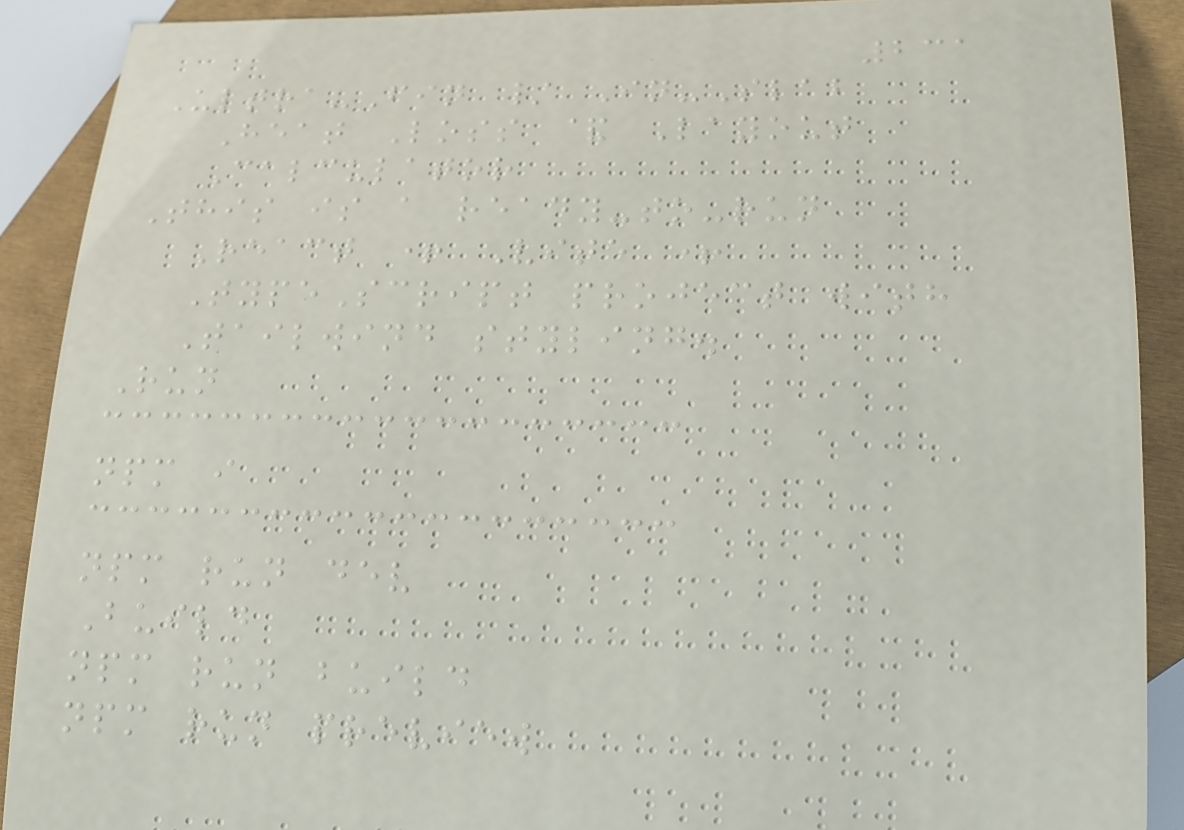231
Ultra-Fin / In-Slab
Heat Loss & Layout
Calculator
This is a ready-to-run
React + Vite +
TypeScript project with
Tailwind styling.
Run
npm i
npm run dev
Build
npm run build
npm run preview
